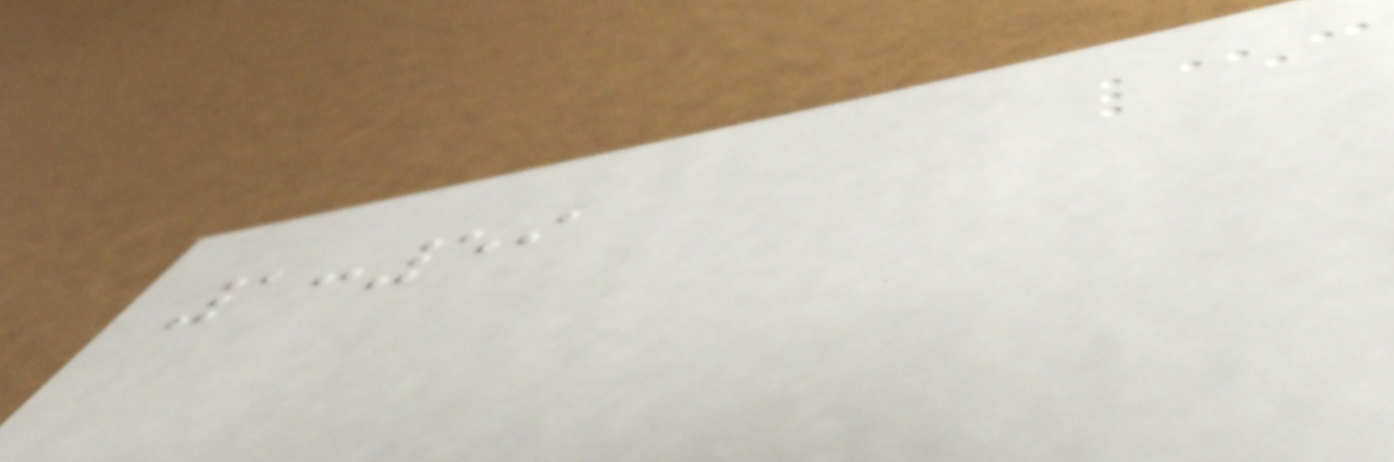1:59
